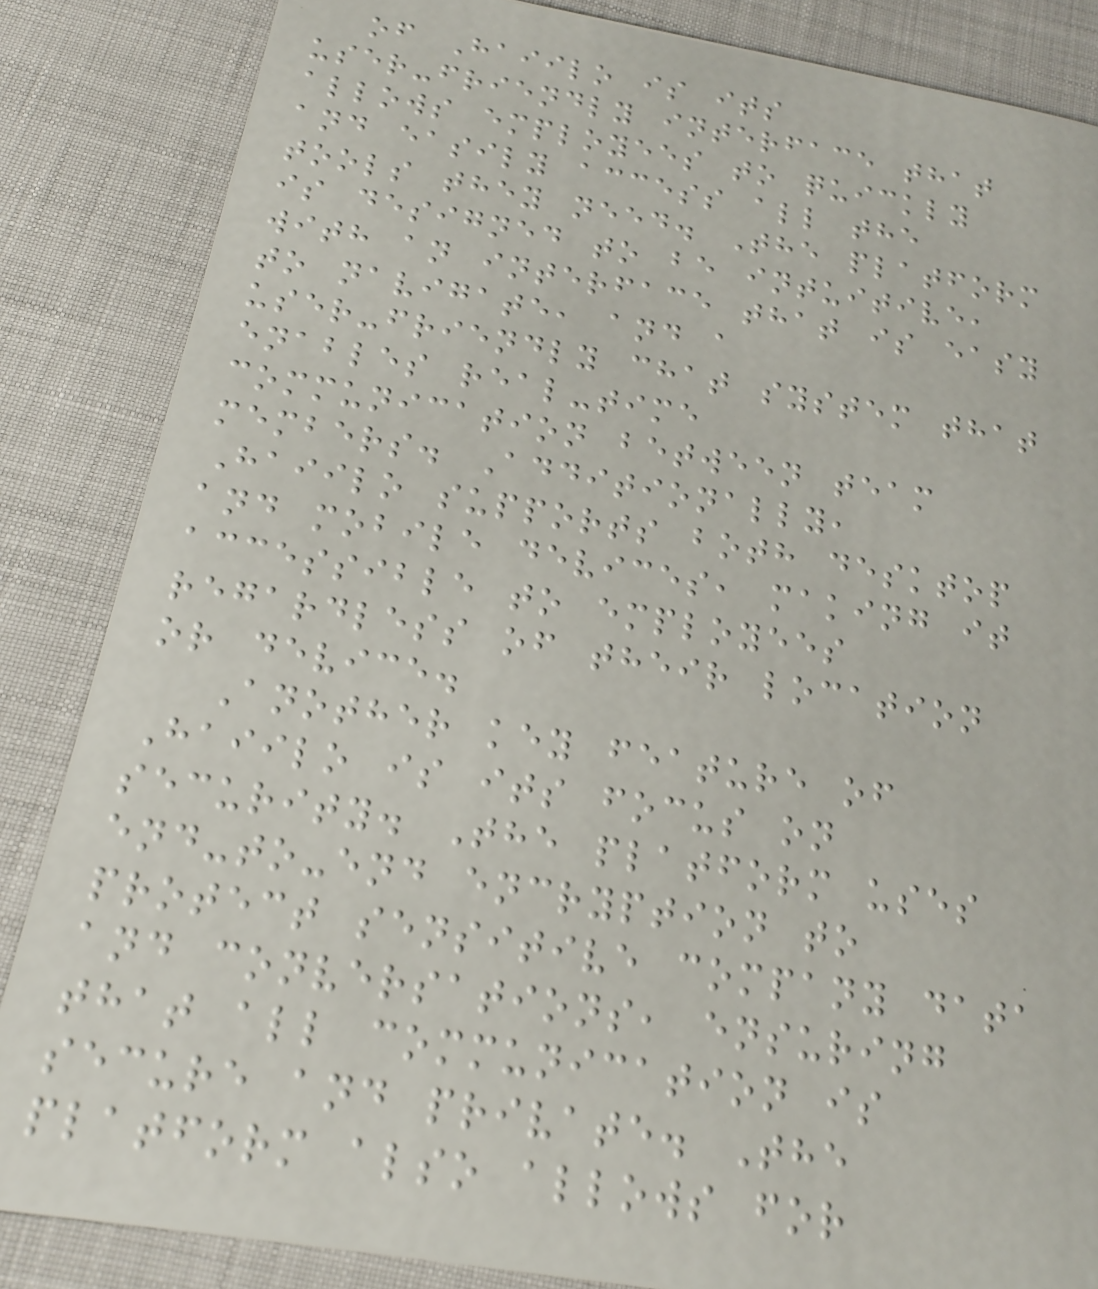of Haiilo is its
user-friendly interface that
allows employees to quickly
and easily access all the
tools they need. The platform
is designed to be intuitive,
with an interface that is easy
to navigate, and a
user-friendly chat system that
enables real-time
communication between team
members. Additionally,
Haiilo supports both desktop
and mobile devices, making it
accessible to employees
regardless of their location
or device.
Another key feature of
Haiilo is its focus on
security. The platform uses
end-to-end encryption to
protect sensitive company data
and conversations, ensuring
that all communication is
secure and private. The
platform also allows for
